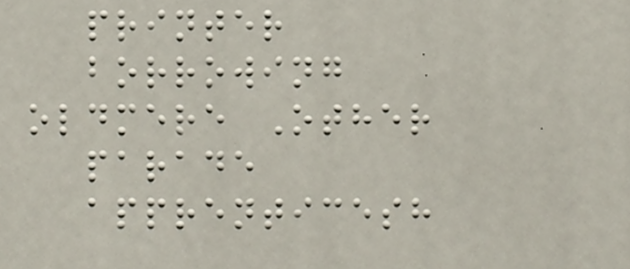printer
borrowing
oldmere Other
parade
apprenticesh
